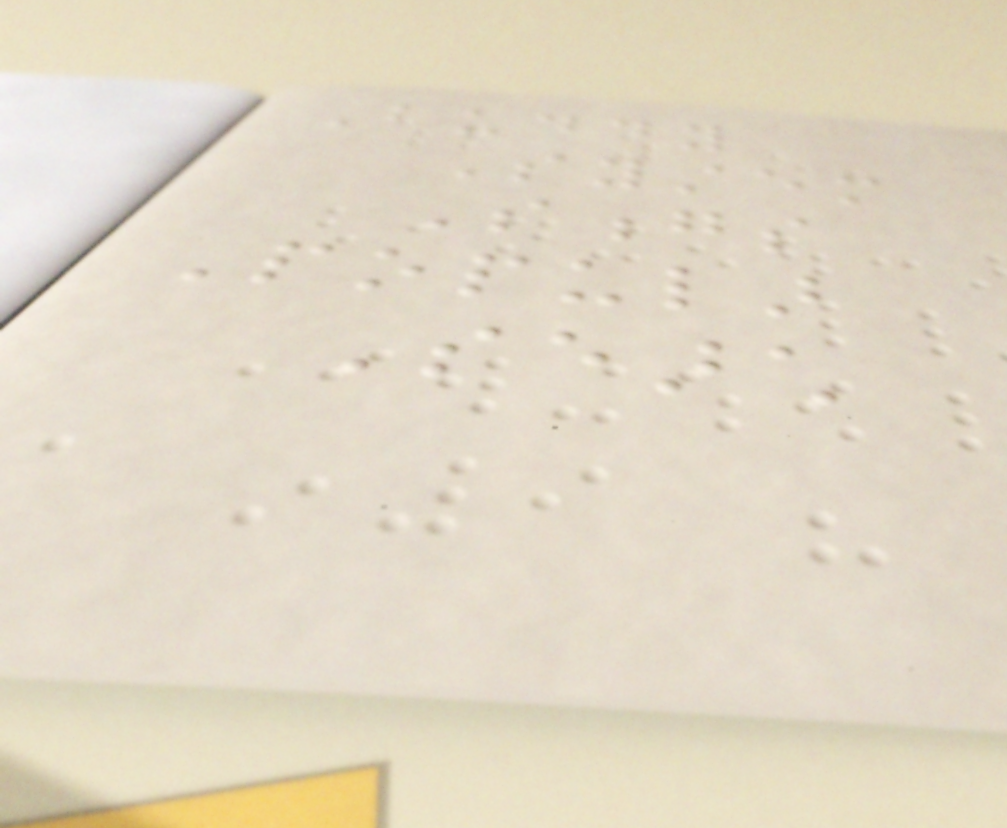Buddy
System
Songs
Popular
Search
